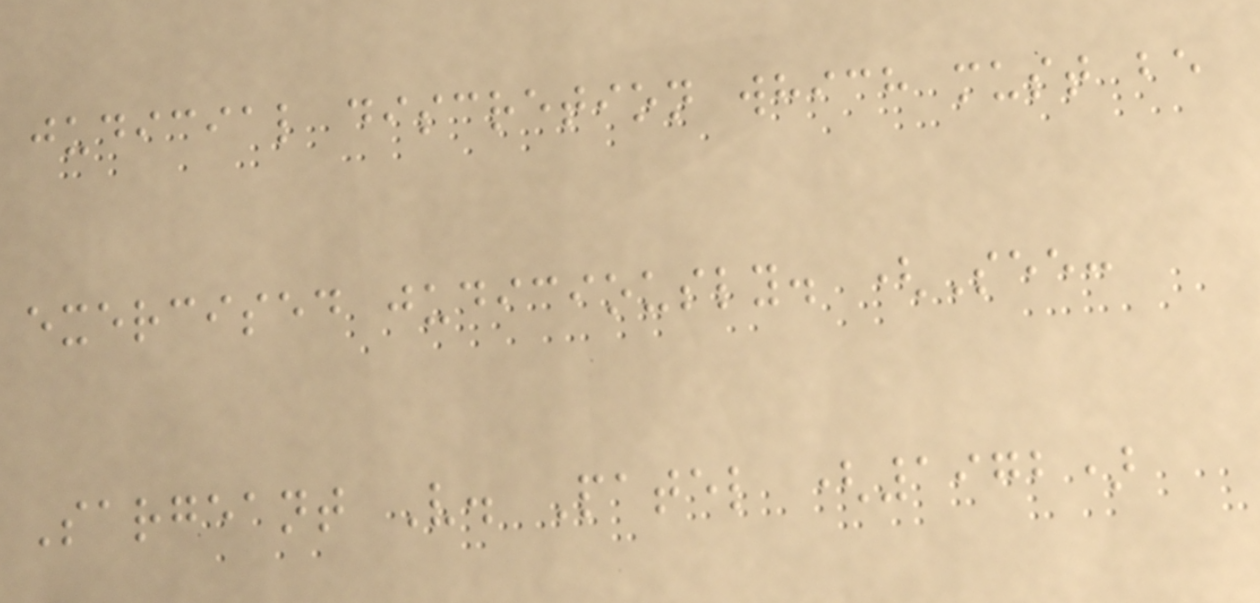judicial discretion which must be
exercised judiciously. (See:
Sargeant V. Patel (1972)
